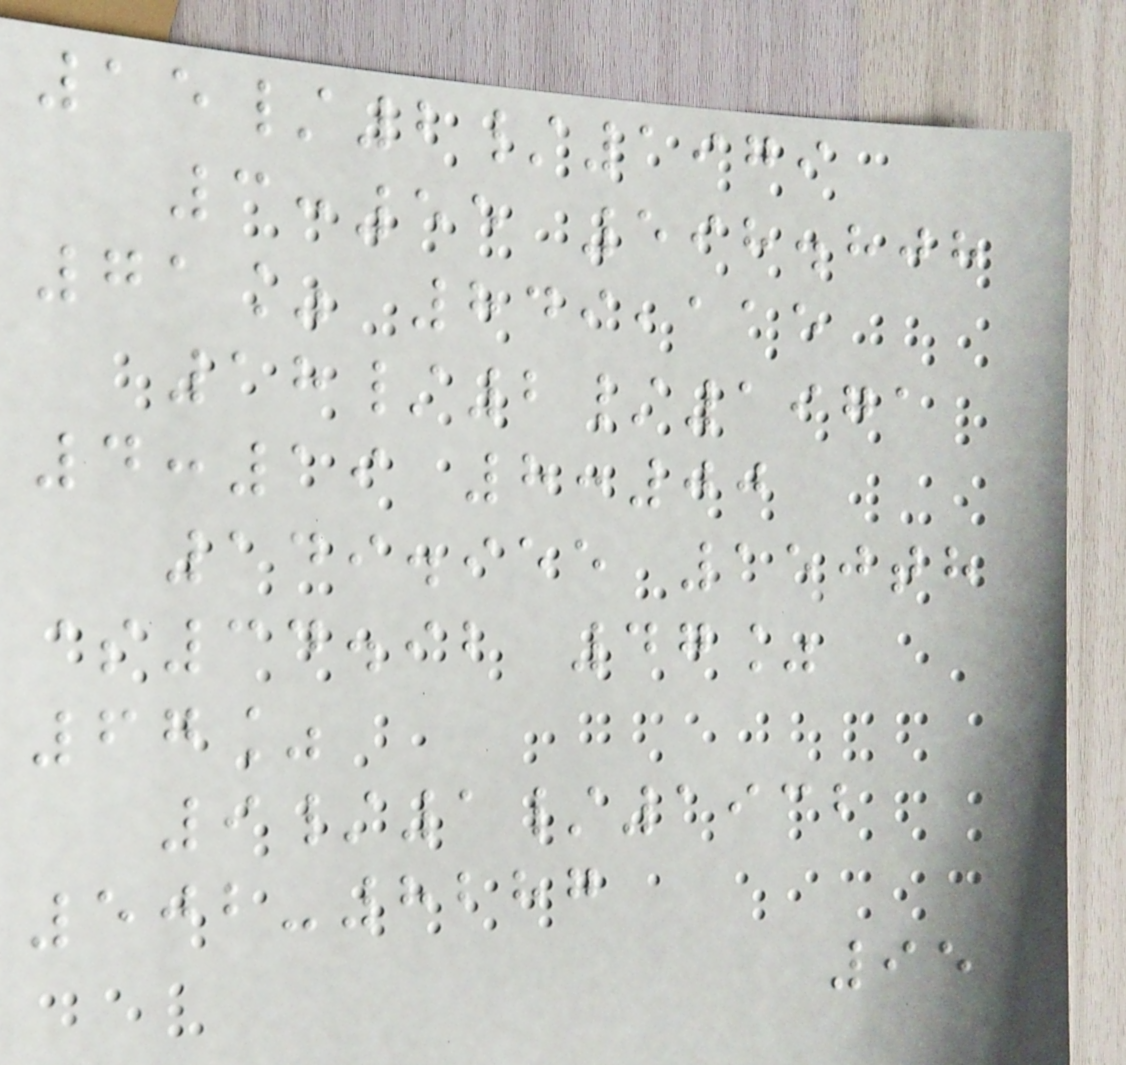15/2/1979
3:55 598.808
71% 849,115
18/2/1971
4:19 8:00
149.955 150th
$34.92 47%
67%
9/1/1932
502-8287
95
